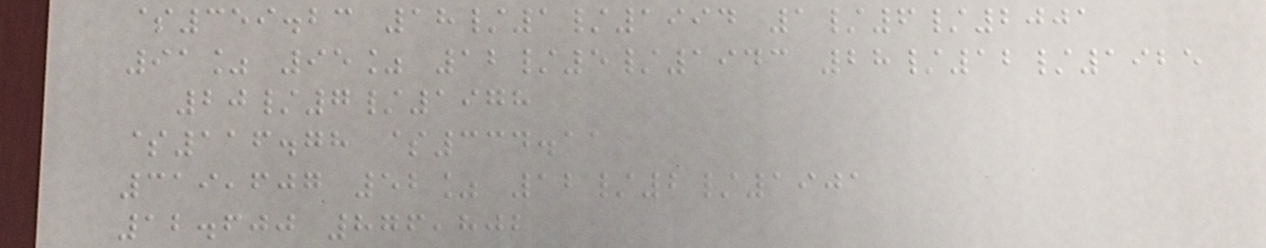$359.23 18/1/1994 1/6/2001
91% 95% 12/5/1943 28/12/1925
20/7/1978
$116.78 $334.11
319,607 52% 12/2/1901
12.600 876,802
